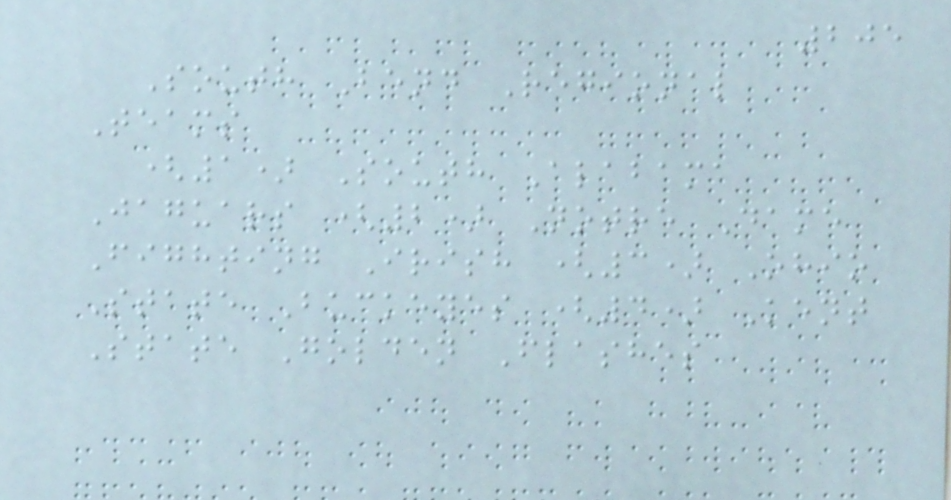205
South Bend Regional
Teams
(1) South Alabama
Jaguars (2) Notre Dame
Fighting Irish (3) Ohio
State Buckeyes (4) Kent
State Golden Flashes
